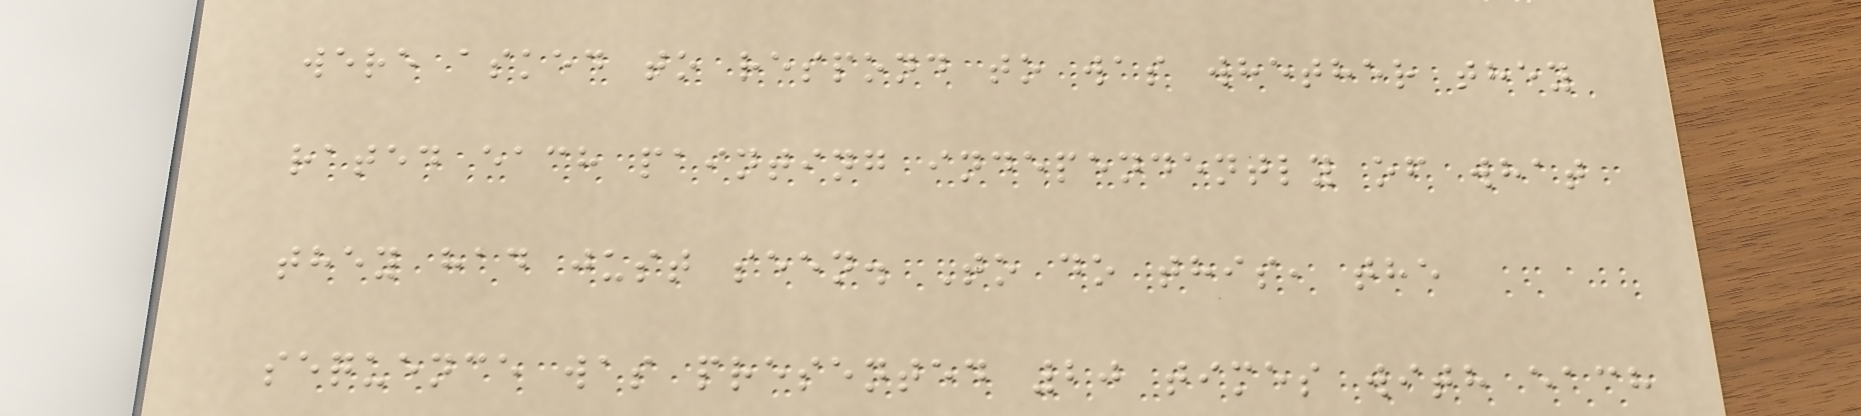were asked to respond to was whether they
rated each painting independently of what
they had just seen. To do this, the
sequence was presented 20 times with each
